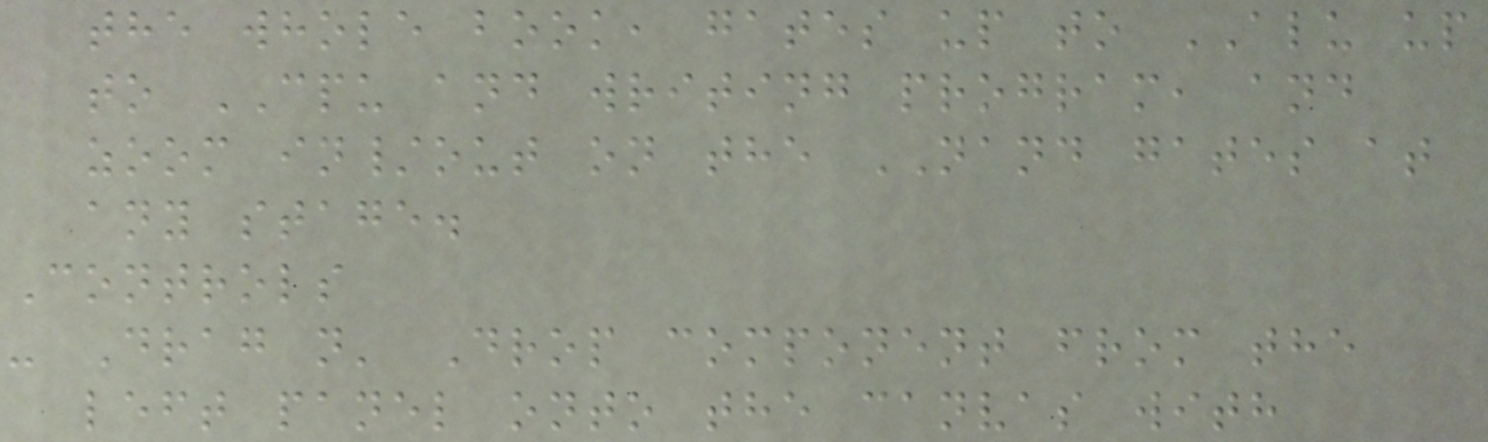the whole book, gates up to ALU up
to CPU and writing program, and
zoom in/out on the NAND gates at
any stage.
Controls
- Drag n' Drop component from the
left panel onto the canvas with
